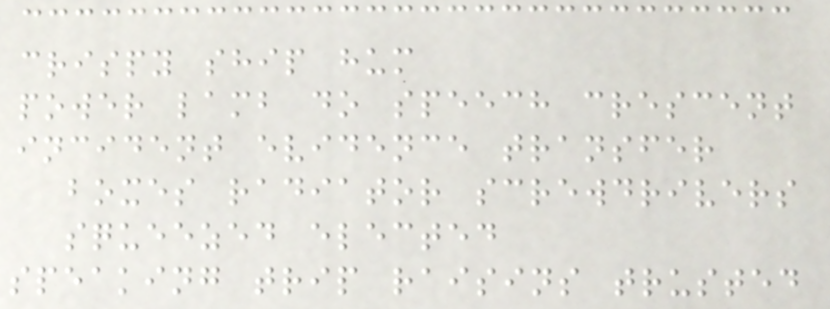crispy ship hum
power lamb do speech crescent
incident evidence transfer
boxes radiator screwdrivers
squeezed elected
speaking trip raisins trusted
